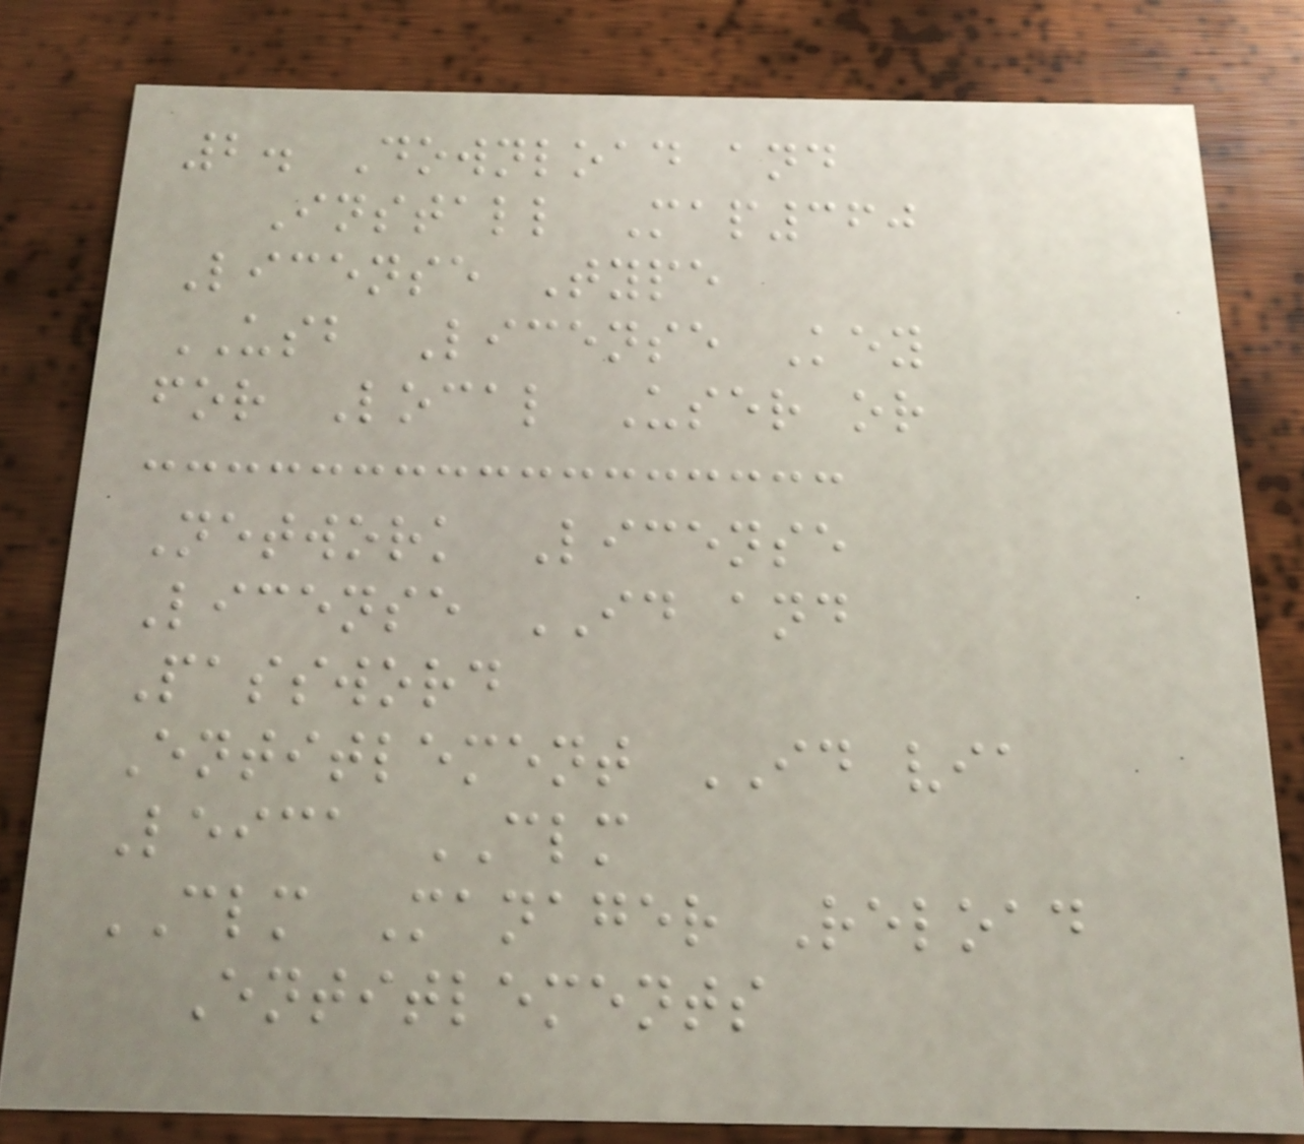2. Download and
Install Map360
License Type
USB License Key
for Local User or
Network License
License ID and
Password
Entitlement ID via
Leica CLM
CLM Manager Reload
Entitlements
